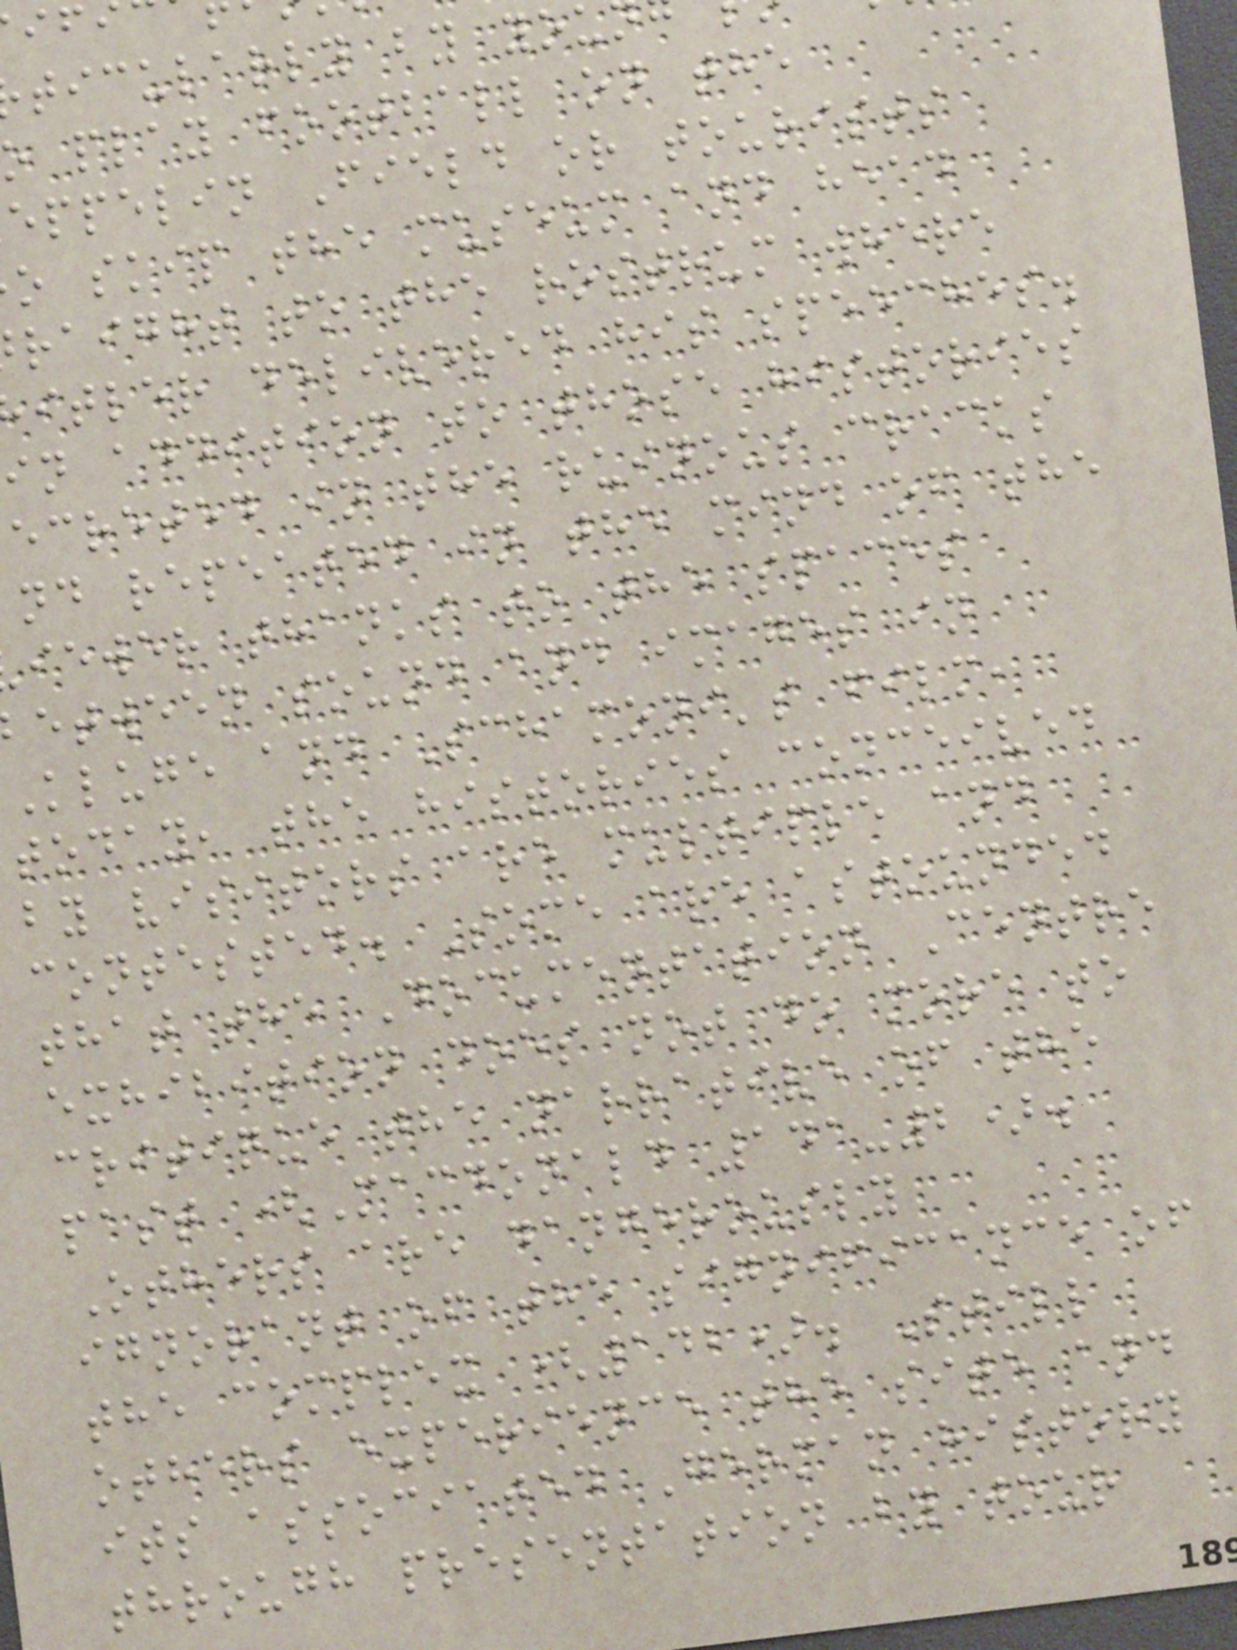ticularly by you
o play football on the
eppelin Field or tourists
o skip the museum and head
raight to the rostrum where
itler delivered his speeches.
in addition to those histories
ecreted in the ruinous cracks
nd repeated in the mind of the
iewer thanks to the spaces
etween sound and images in
Kluge and Schamoni's film,
today, the histories conceived
by visitors are multiple and
contested. Some are astounded
that the Documentation Centre
exhibition does not do more to
critique the narrative of the
past (Macdonald 141-2).
Others are dangerously
ignorant of the significance of
the complex (142). Still
others experience the site and
its associated German history
through presentation by tour
